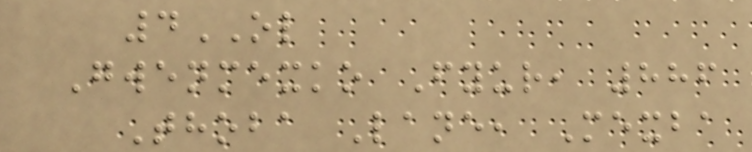4OL
Gwenmexko Fyur, 886
Thoba Lane, Mexba
